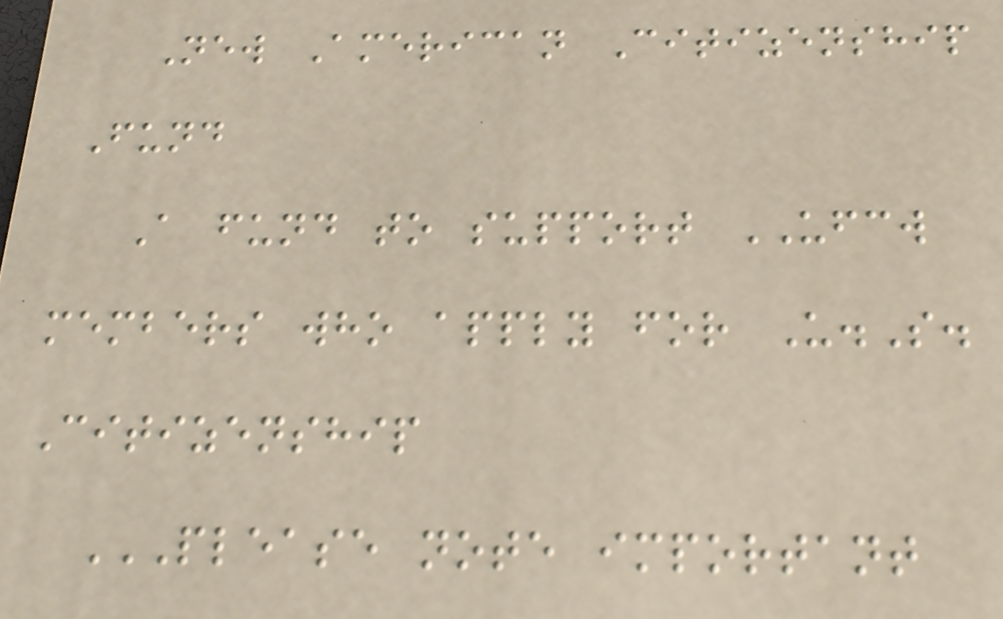New American Citizenship
Fund
A fund to support UFCW
members who apply for U.S.
Citizenship
PLEASE NOTE IMPORTANT
